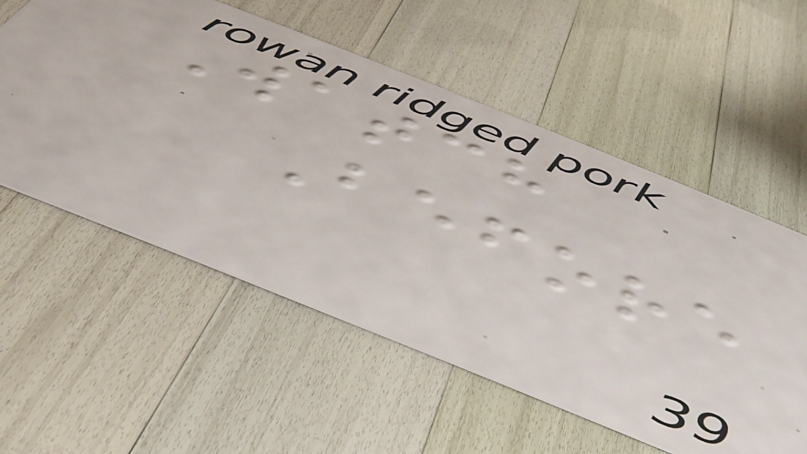Watch
Before
